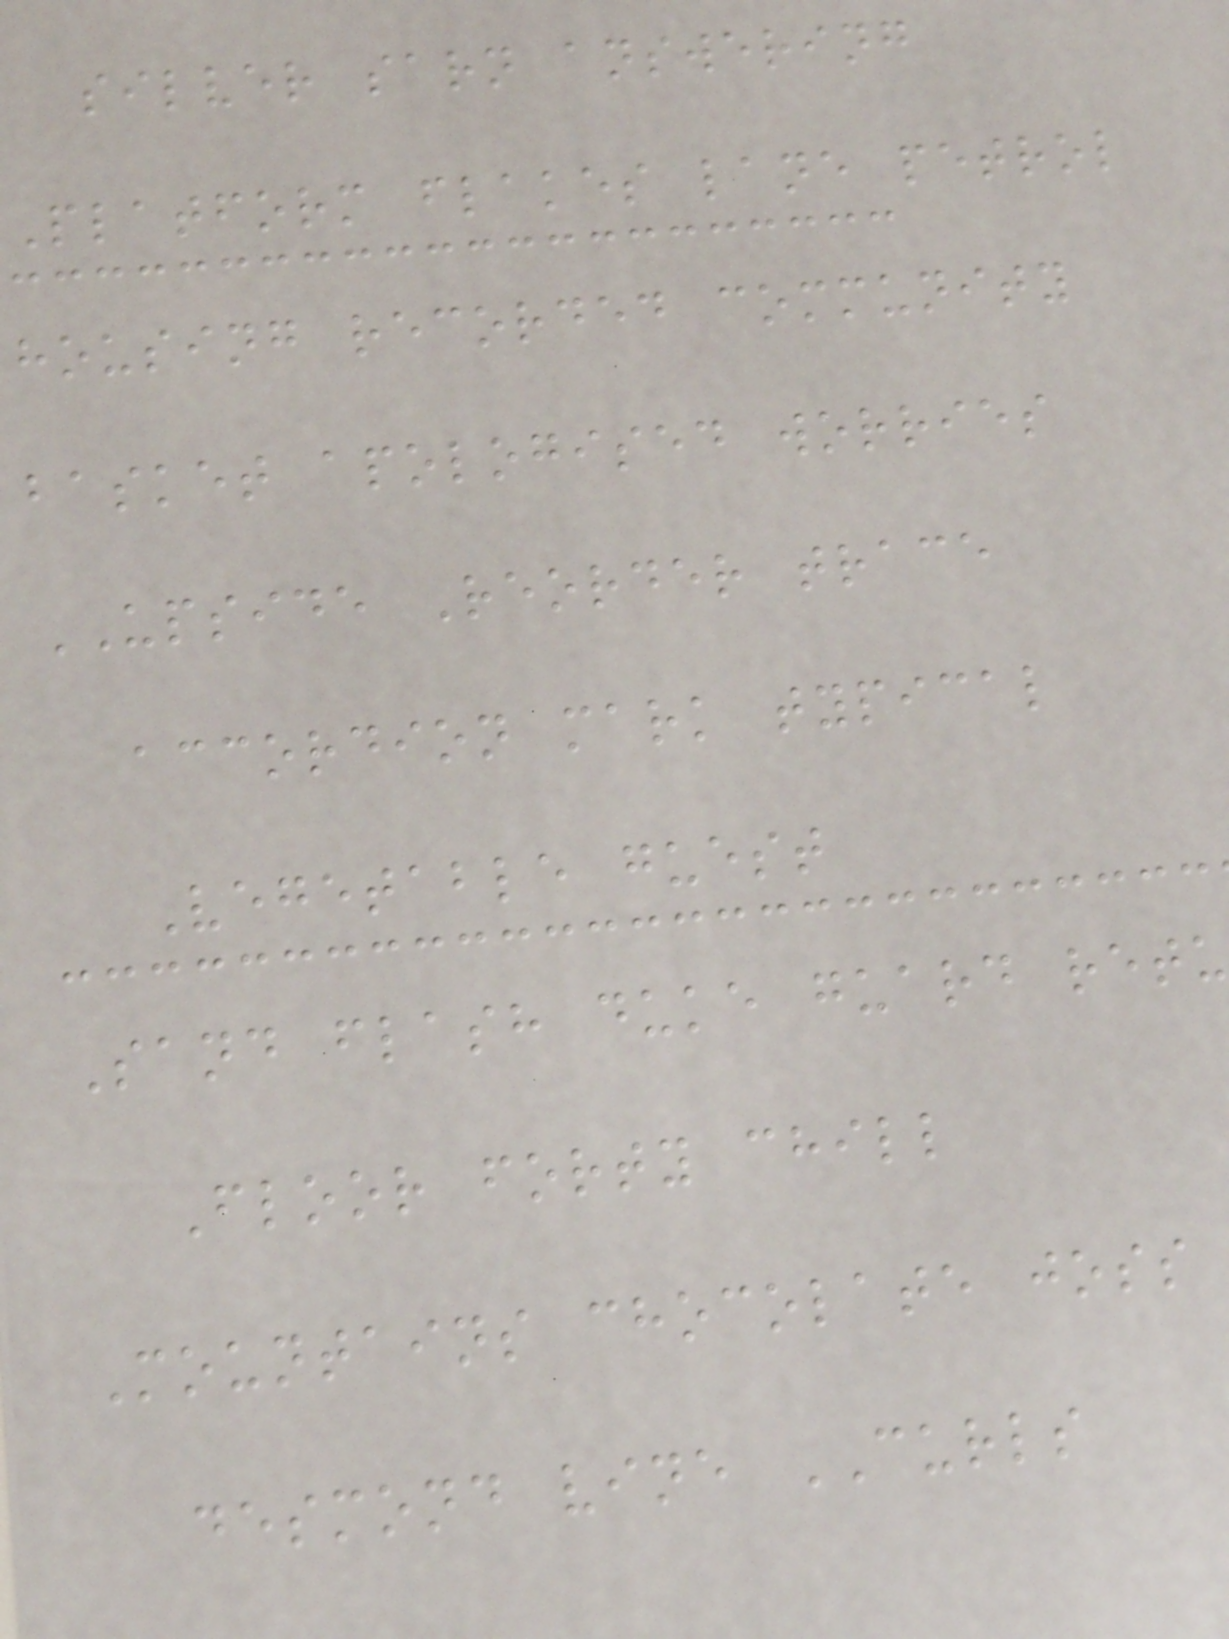silver sarn answering
Platform flakes lane petrol
housing recorded community
basket apologised worries
UPSIDE Reorder trace
accordion mark typical
Vegetable guest
Sand flash duke guard retu
Floor forty chill
Mountains chocolate joss
desmond vine CURLS
